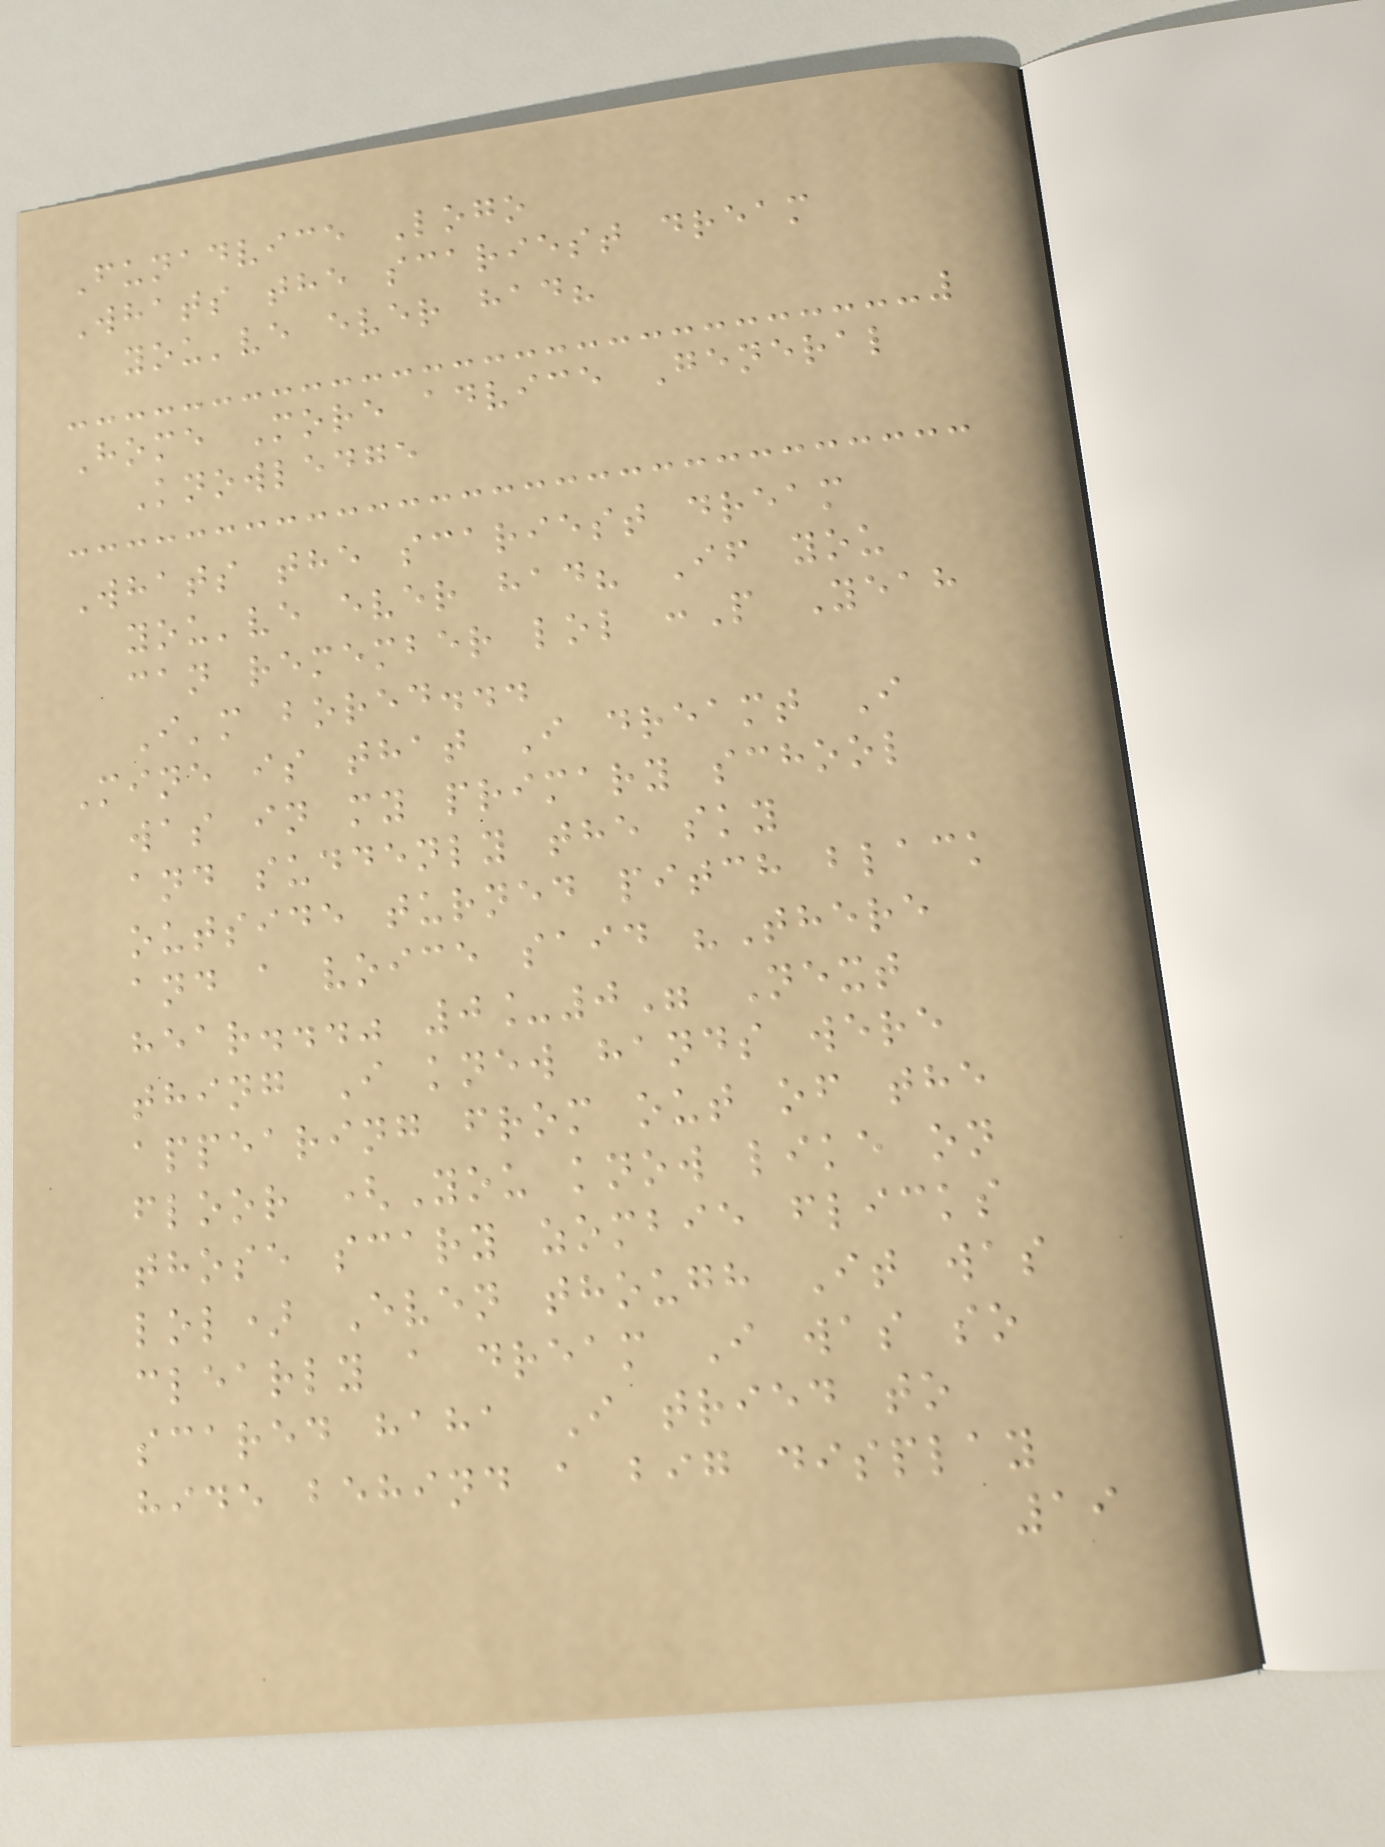Funadvice Logo
Whats the scariest dream
you've ever had?
Home More advice General
Knowledge
Whats the scariest dream
you've ever had? If you
can remember lol :P Yeah
I'm bored...
Mine is that I dreamt I
was in my primary school
and suddenly the sky
outside turned pitch black
and a voice said "There
hear..." 0_0" Next
thing I knew hands were
appearing from out of the
floor (You know like on
those scary zombie flicks
lol) Even though It was
clearly a dream I was so
scared haha I tried to
hide behind a big display
19
